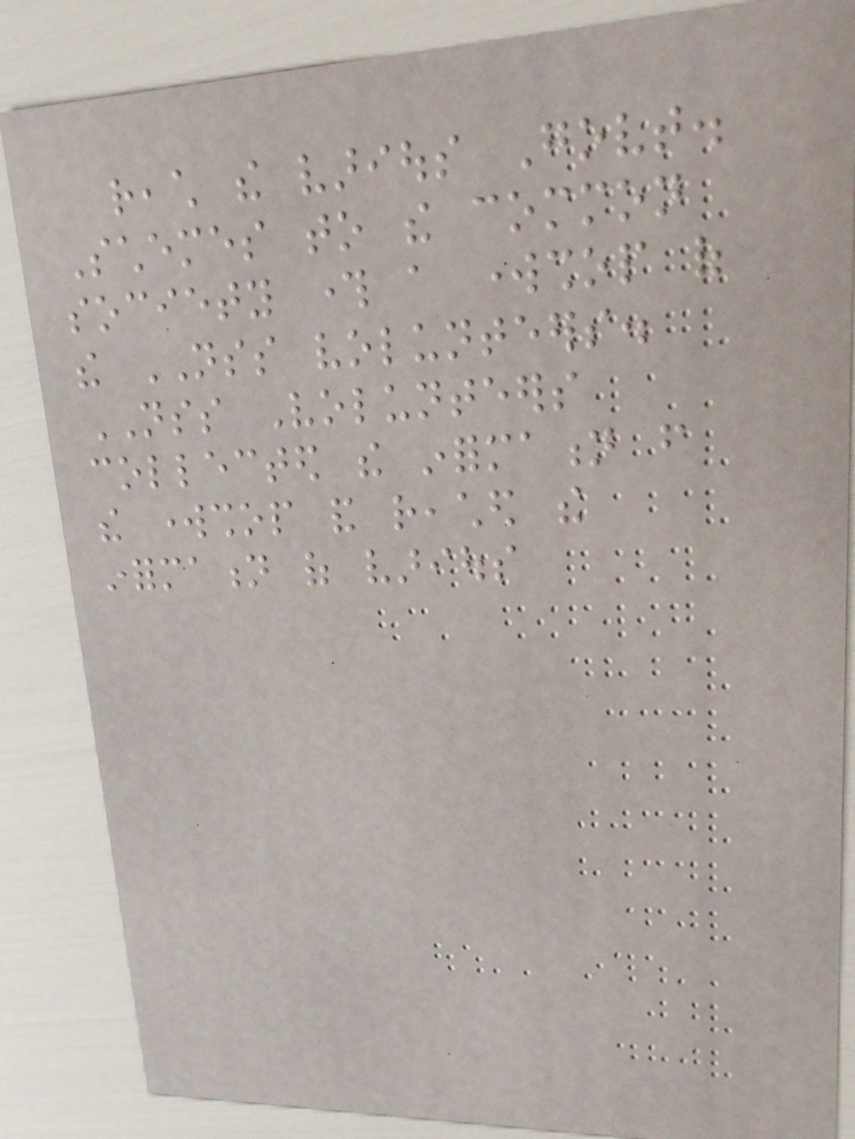reach the various Govt.
Schemes to the common
society through a workshop of
the NSS volunteers.
NSS Volunteers
collected the information from
the workshop and reached the
information of various
